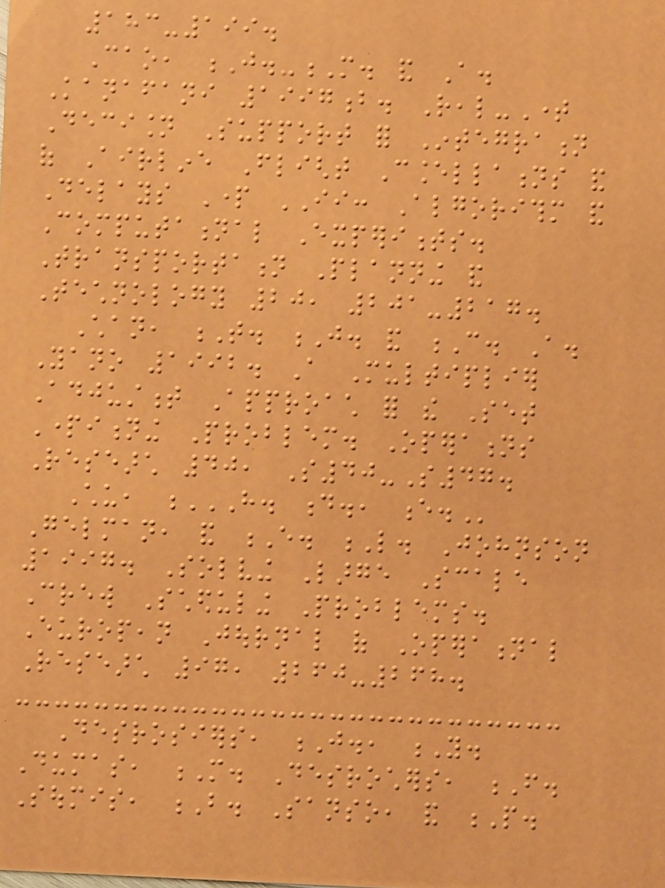183-199.
Cao, J.-M. and A.
Kanafani 1997b. Real-Time
Decision Support for Integration
of Airline Flight Cancellations and
Delays Part II: Algorithm and
Computational Experiments.
Transportation Planning and
Technology 20, 201-217.
Chan, T. J. and C. A.
Yano 1992. A Multiplier
Adjustment Approach for the Set
Partitioning Problem. Operations
Research 40, S40-S47.
Chu, H. D., E.
Gelman, and E. L. Johnson
1997. Solving Large Scale
Crew Scheduling Problems.
European Journal of Operational
Research 97, 260-268.
Desrosiers, J., Y.
Dumas, M. Desrochers, F.
Soumis, B. Sanso, and P.
